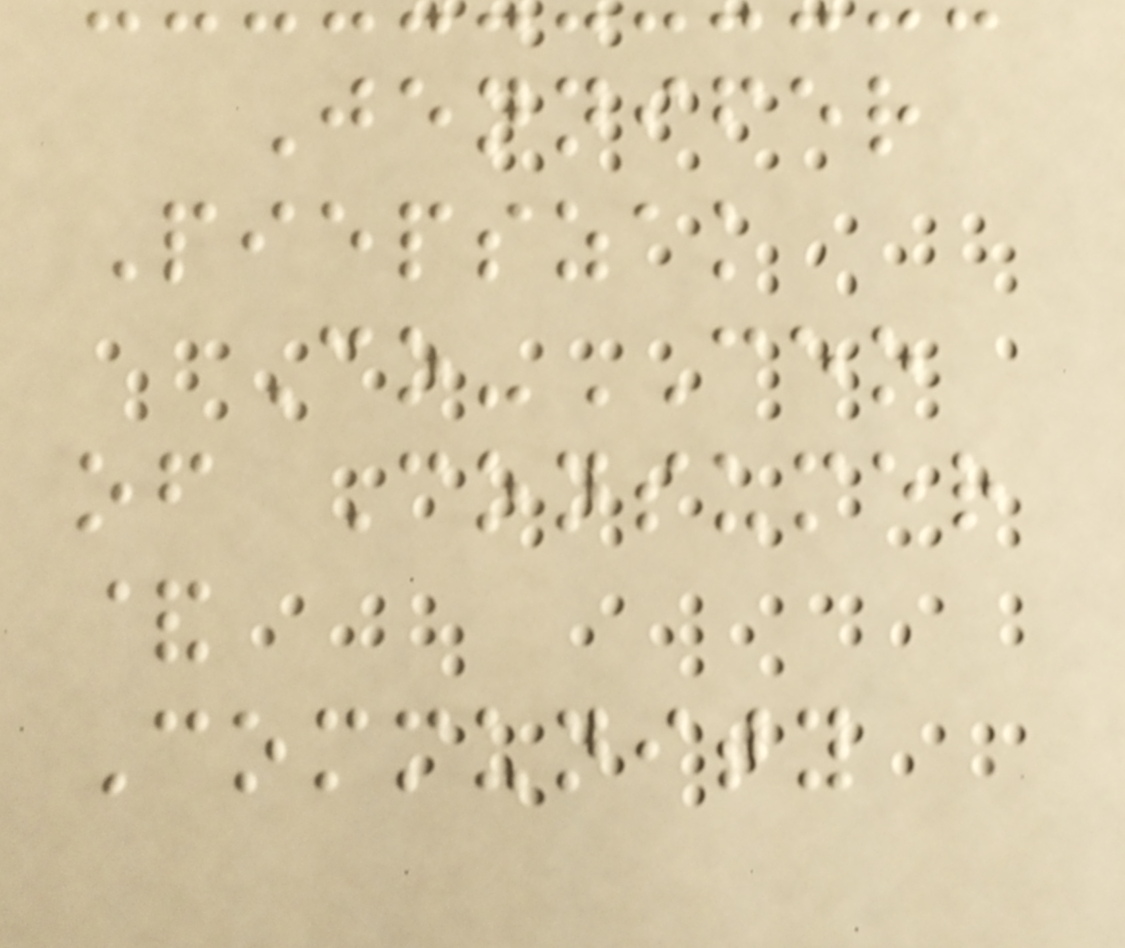Jennifer
Piepszak
Co-CEO
of Consumer
&
Community
